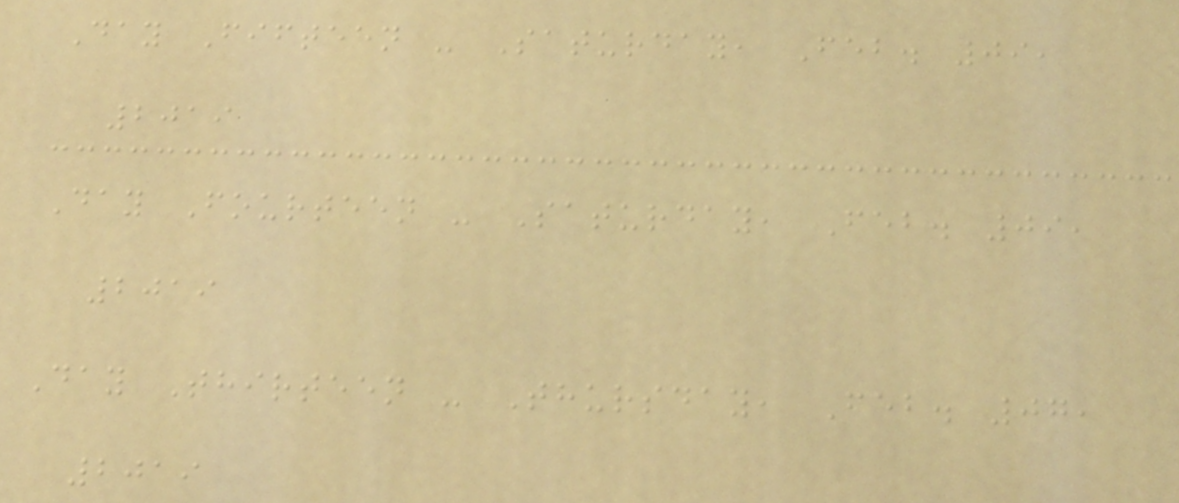Day Fifteen - Saturday, Feb. 09,
2019
Day Fourteen - Saturday, Feb. 09,
2019
Day Thirteen - Thursday, Feb. 07,
2019
